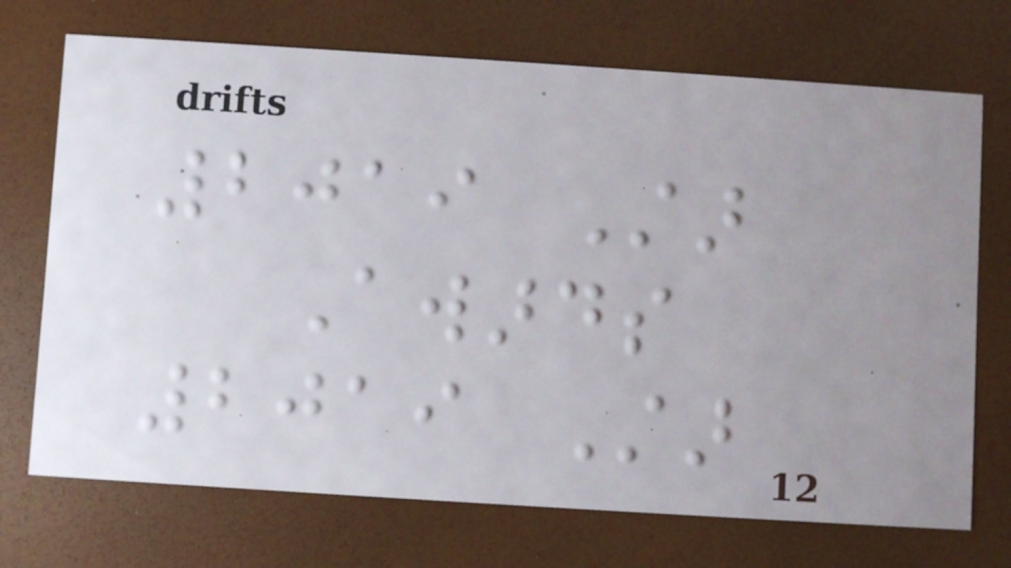2019 Star
Awards
2019 Star
